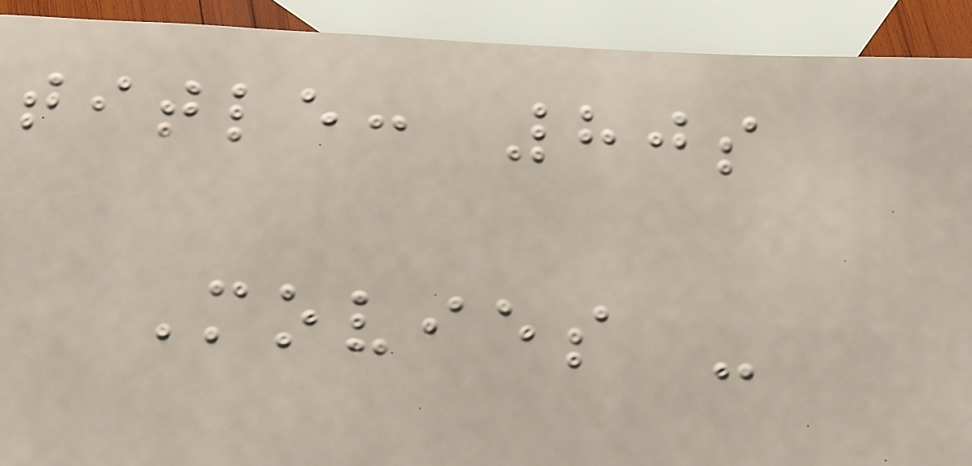title: 80s
Movies -
